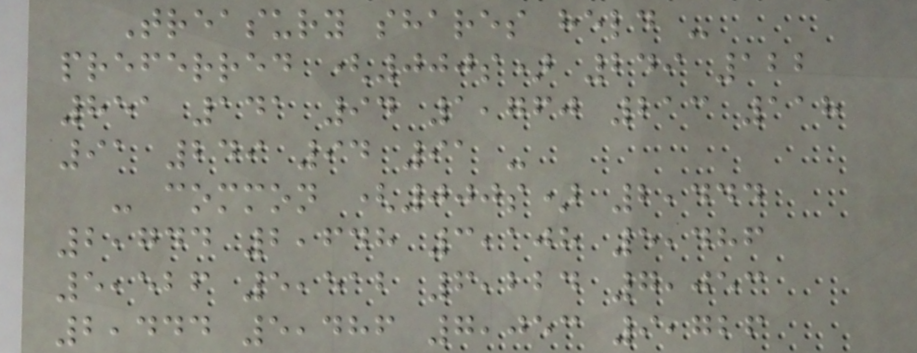Treasury shares held -
preferred (000s) 249 122
851 141 94 1,760 213 118
91 249 94 91 -
- common (000s) 2,444
2,744 2,648 3,108 5,486
5,526 5,512 6,224 7,053
2,444 5,486 7,053 9,726
